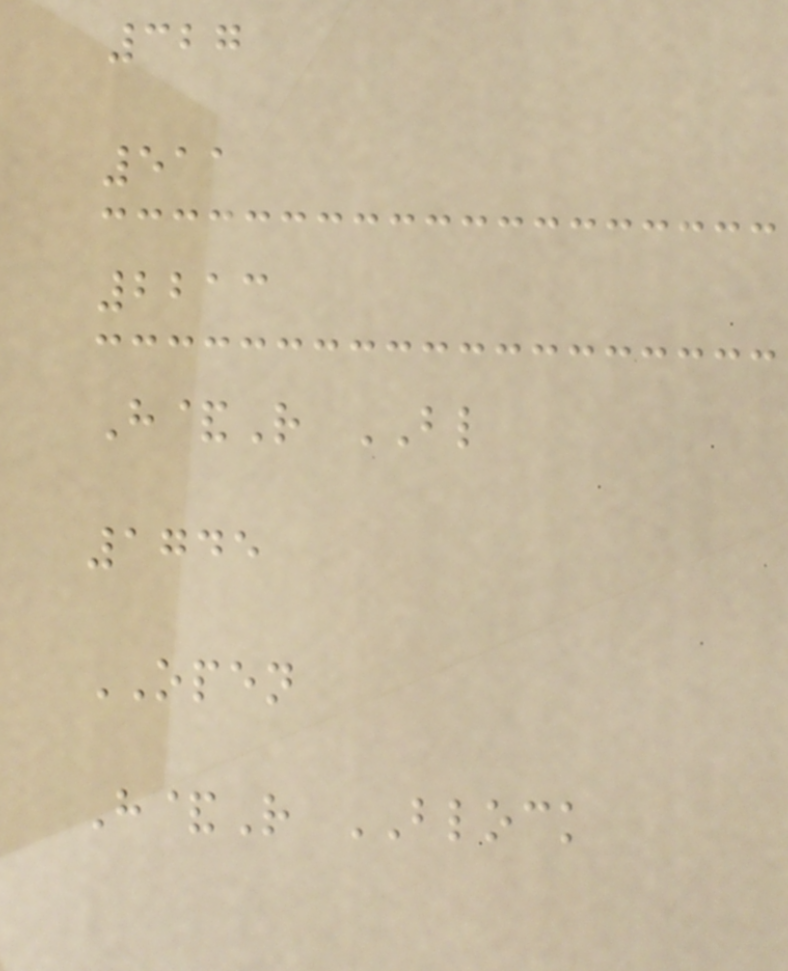327
511
2213
H&R BL
1745
OPEN
H&R BLOCK
